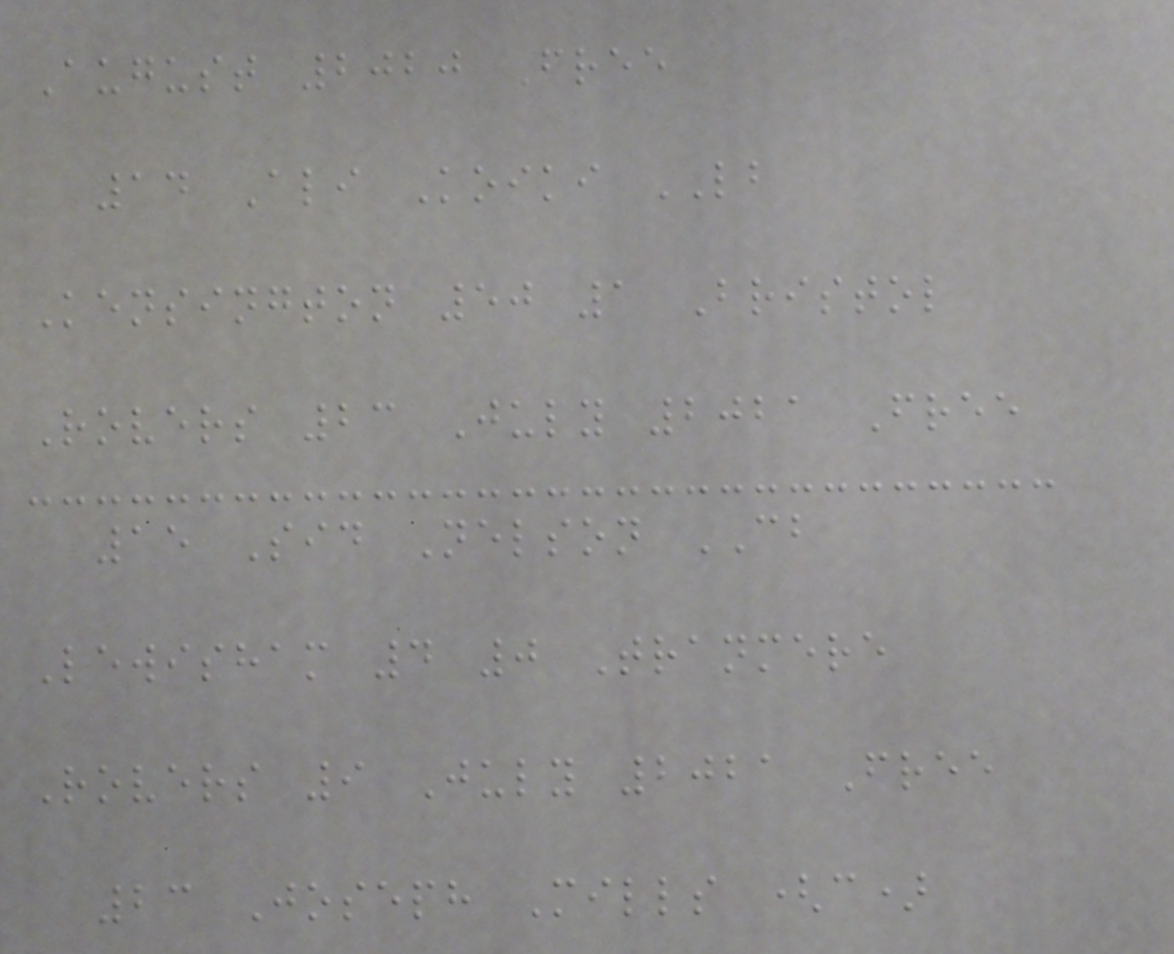August 2020 Free
14 Ali Koiki LB
Kensington 50 1 Bristol
Rovers 23 July 2021 Free
15 Sid Nelson CB
Lewisham 4 0 Tranmere
Rovers 9 July 2021 Free
23 Joseph Mills (c)
